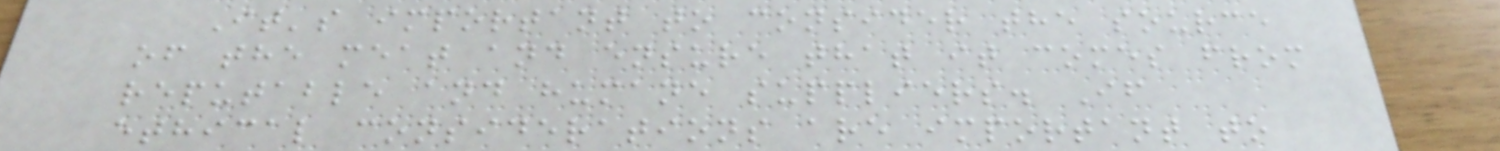It's important to consider the source
of the meat and ensure that it comes from
reputable and humane suppliers. If
ethical considerations are important to
